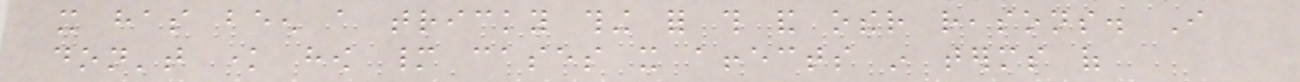it has been a tricky thing for this and other reasons. I
don't know how many cases it affects in terms of
